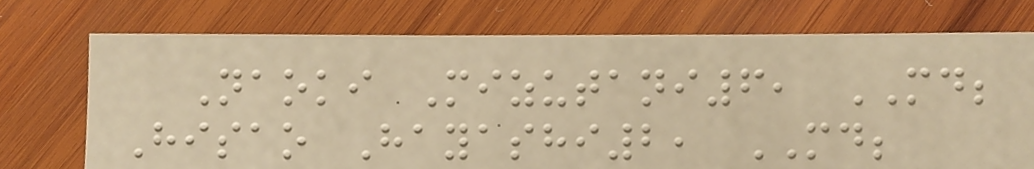Naoki Mizutani6, MD;
Hisao Hayashi2, MD;
